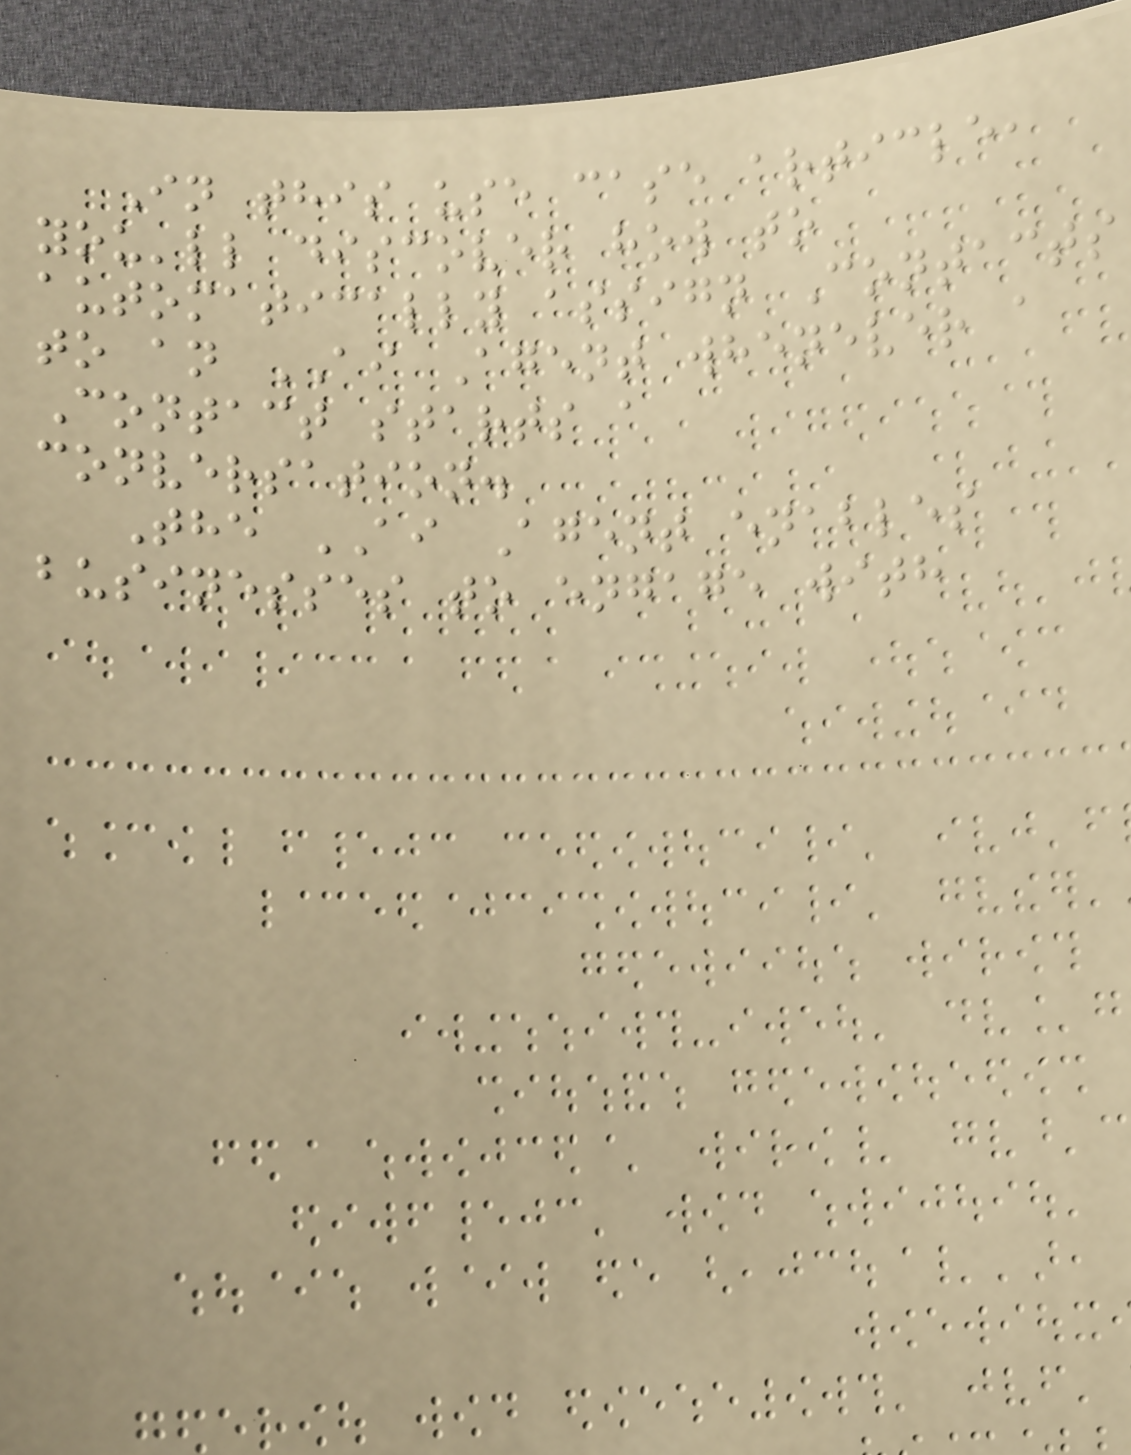In this use case article,
you'll discover how to
automatically assign Contacts
to an AI Agent whenever a
Contact starts a
conversation.
The AI Agent enables
businesses to engage with
